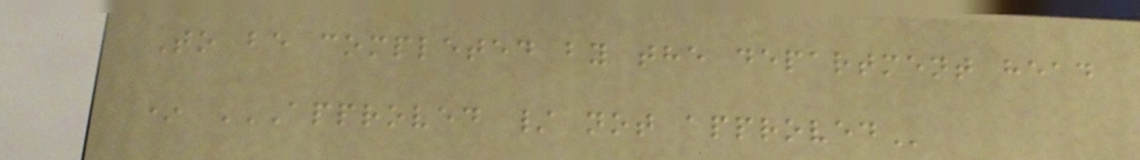To be completed by the department head
* APPROVED / NOT APPROVED
